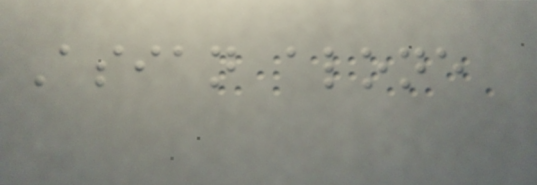Asian alone
